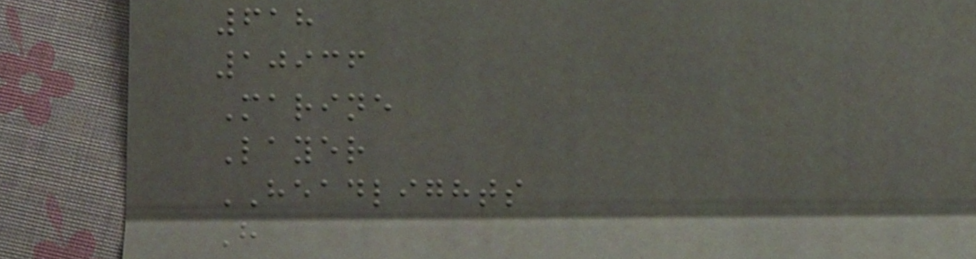618
10936
Marine
Layer
HEADLIGHTS
H
